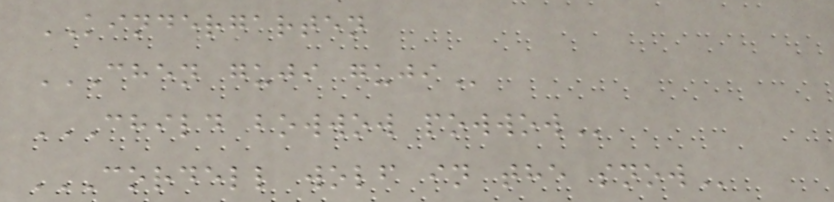KINDERGARTEN
CHEN GUJI GUJI
CHILD BOWWOW POWWOW
CORDELL WOLF IN THE SNOW
